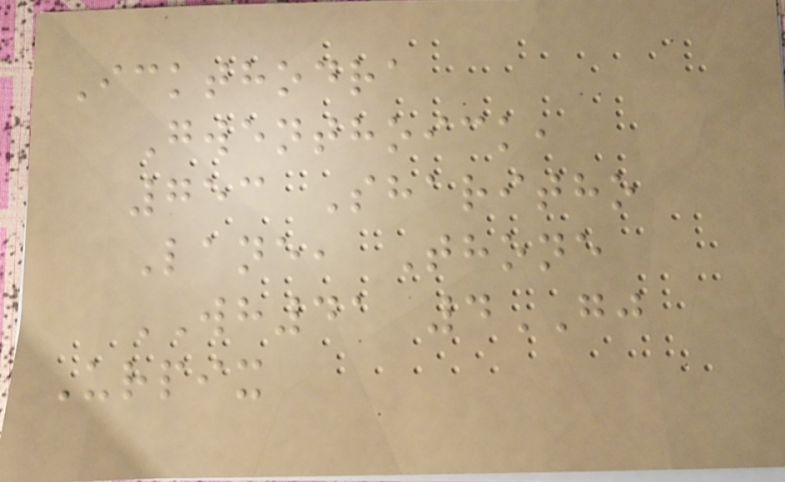Ickthodra
Gwenthoick,
753 Sharitho
Lane, Thone
WH41 4GJ
Urpix
